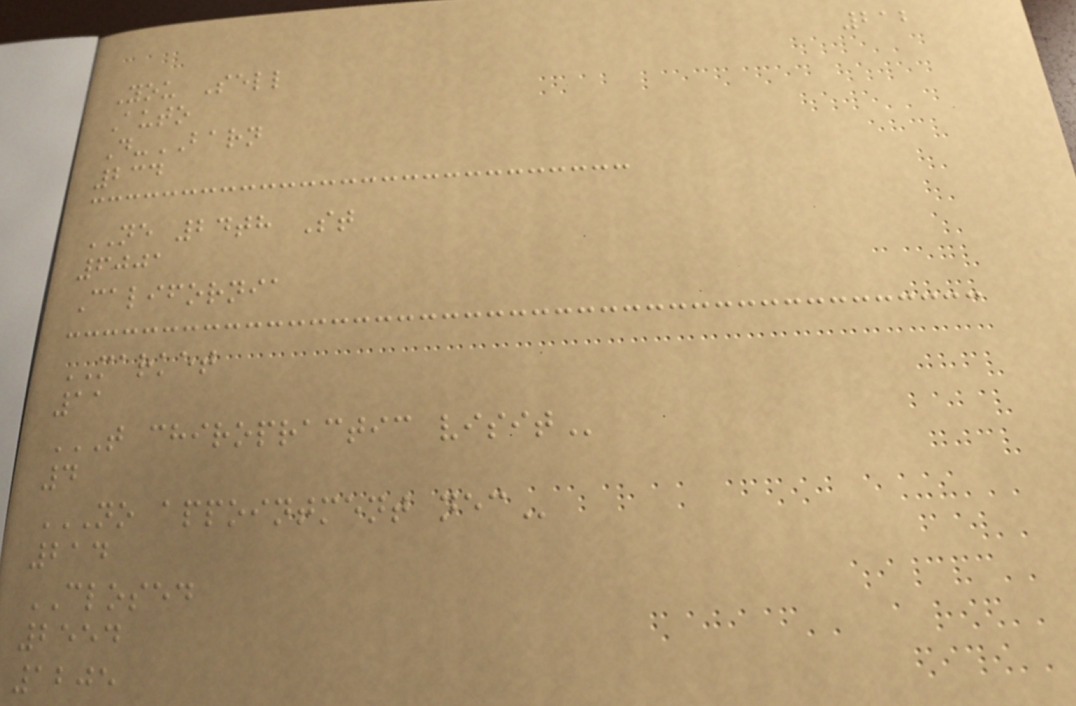212
You Sell
Auto
D-BARN
234
NE 24th St
6001
California
MARKET
11
T CHIROPRACTIC VISIT
4
NO APPOINTMENT NEC
214
CLOSED
2554
1205
